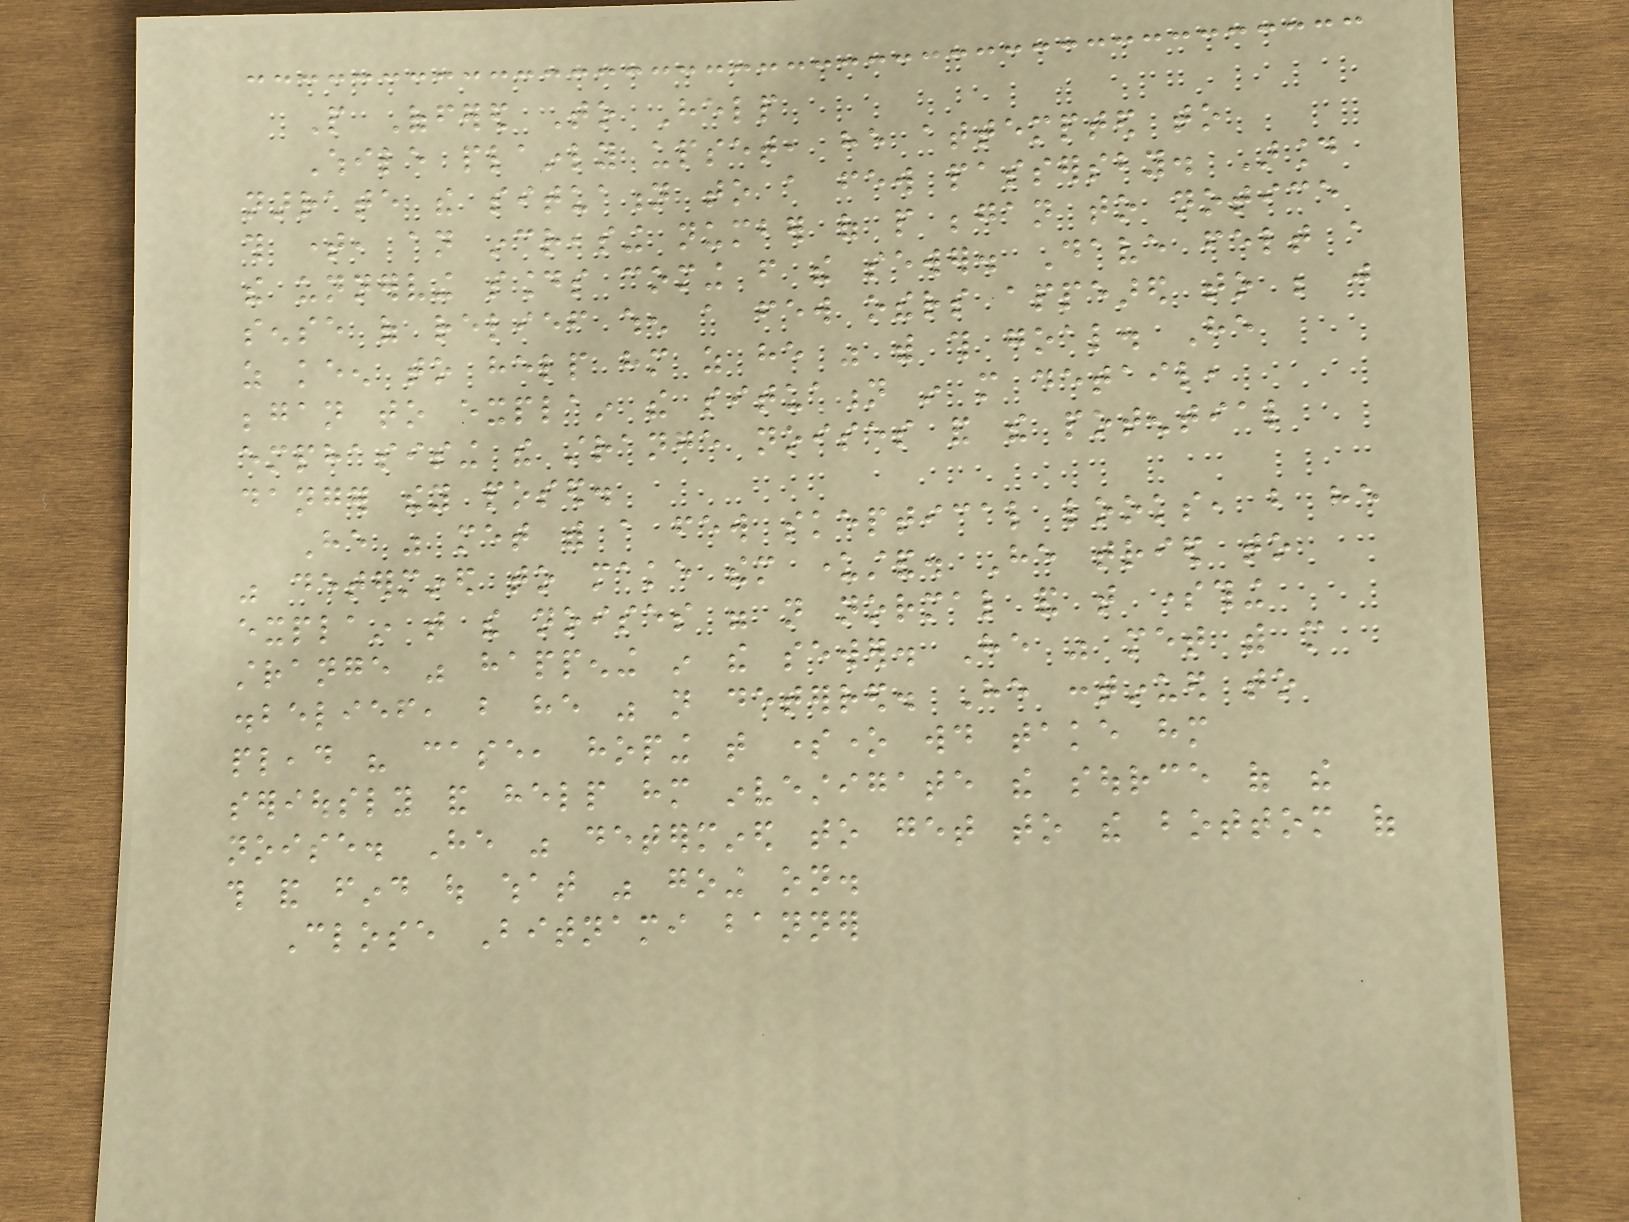People Offered To Help
While plainly upset, he attempted to
narrate the situation to a few passersby. Around
this time, an increasing number of people began to notice
the unnerving sounds coming from the sewer. Dave felt a
sense of relief when a few others appeared to be just
as keen to help him as he was with this goal. He
began to explain the situation in more detail,
emphasising the strange noises and the potential
danger they posed.
He was met with a few skeptical looks, but he
was determined to make them understand. He tried to
explain that the noises were not normal and that something
strange was happening in the sewer. He was met with more
disbelief, but he was not deterred. He continued to
plead his case, hoping that someone would take him
seriously and help him investigate the source of the
noise. He was determined to get to the bottom of
this and find out what was going on.
Close Bitnami banner
